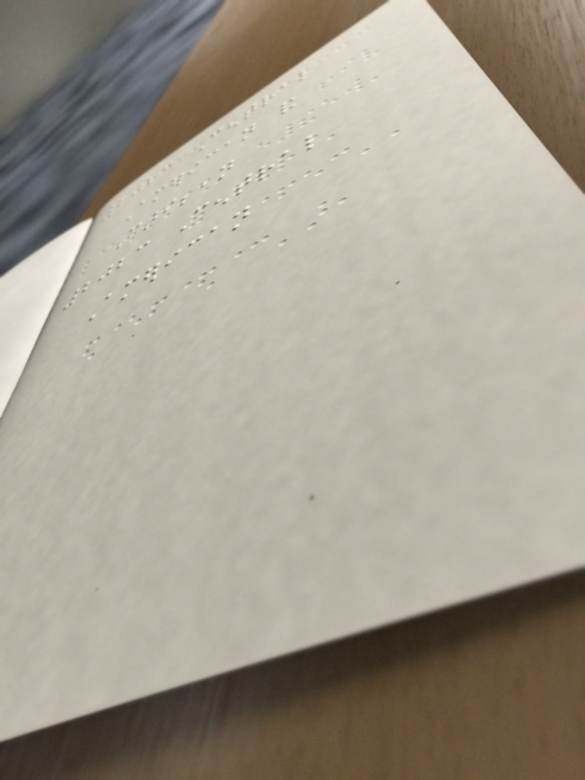2023 Central
American and
Caribbean
2023 Central
American
